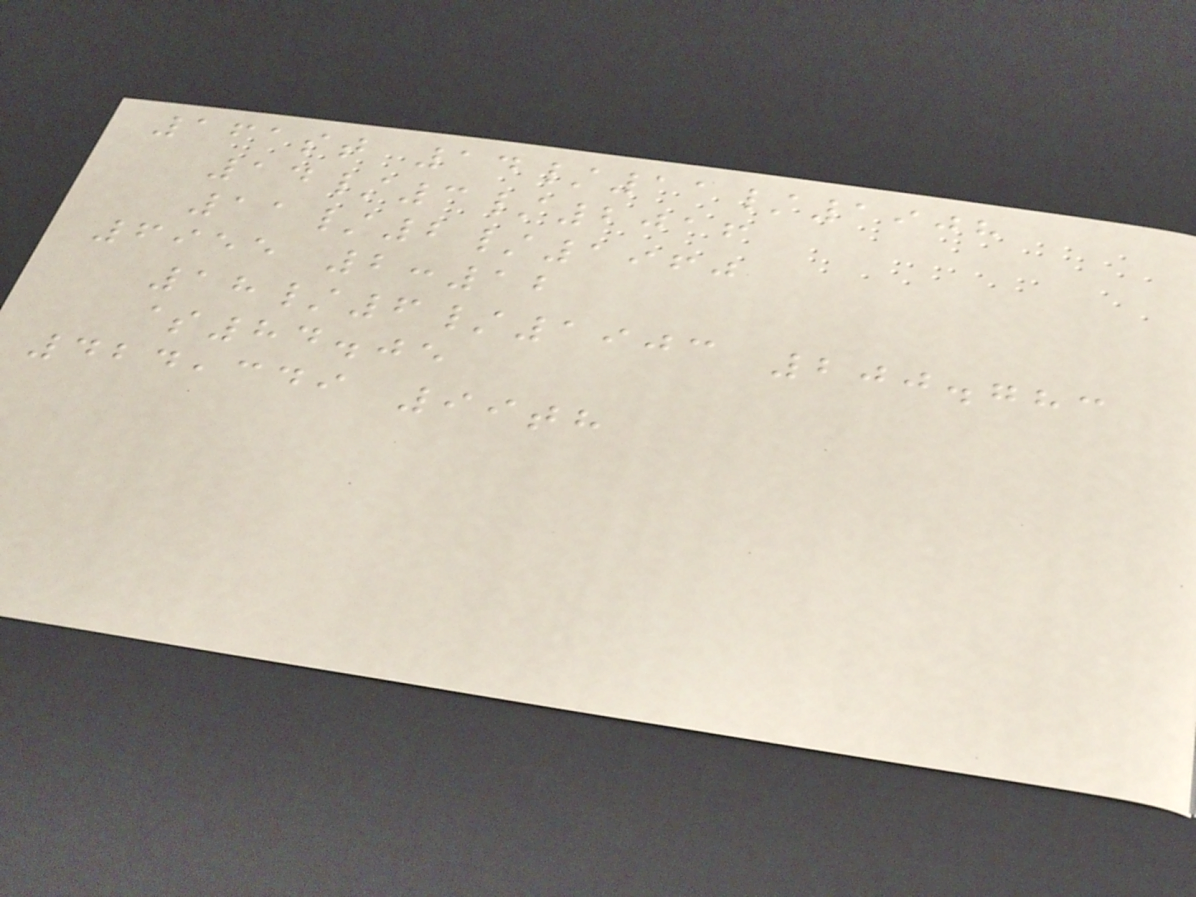161st 14/11/1908
14/3/2016
11/2/1960
6955 2:12
18/6/1903 200.783
$84.05
424,349 99th
